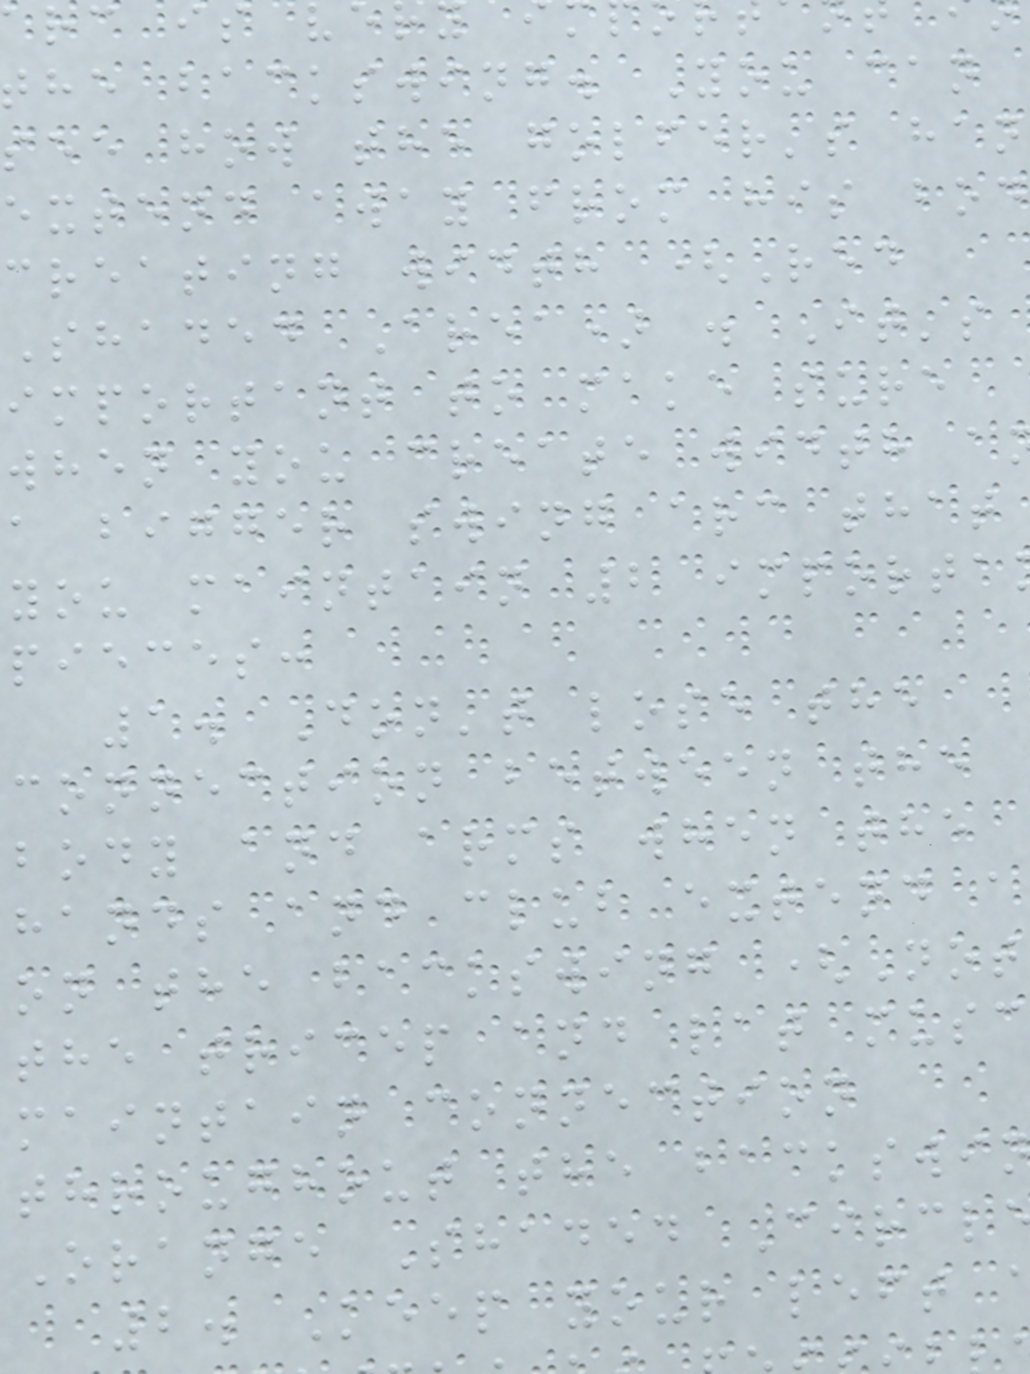rc is v
the backswing. You can
see how the golfer's han
extend away from his bod
creating width (Red
Shaded Area) . It's
important to make sure
when you create width a
a bigger swing arc that
you maintain 2 importa
pieces:
1. Don't lose the
connection between the
body and arms when the
hands and club extend a
on the backswing (Not
the tricep and lat musc
maintain connection
throughout the backswin
Orange Shaded Circl
2. Keep your left
